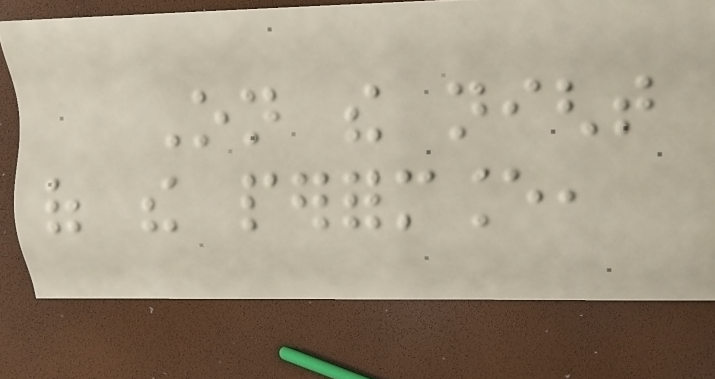On the night
of the performance,
